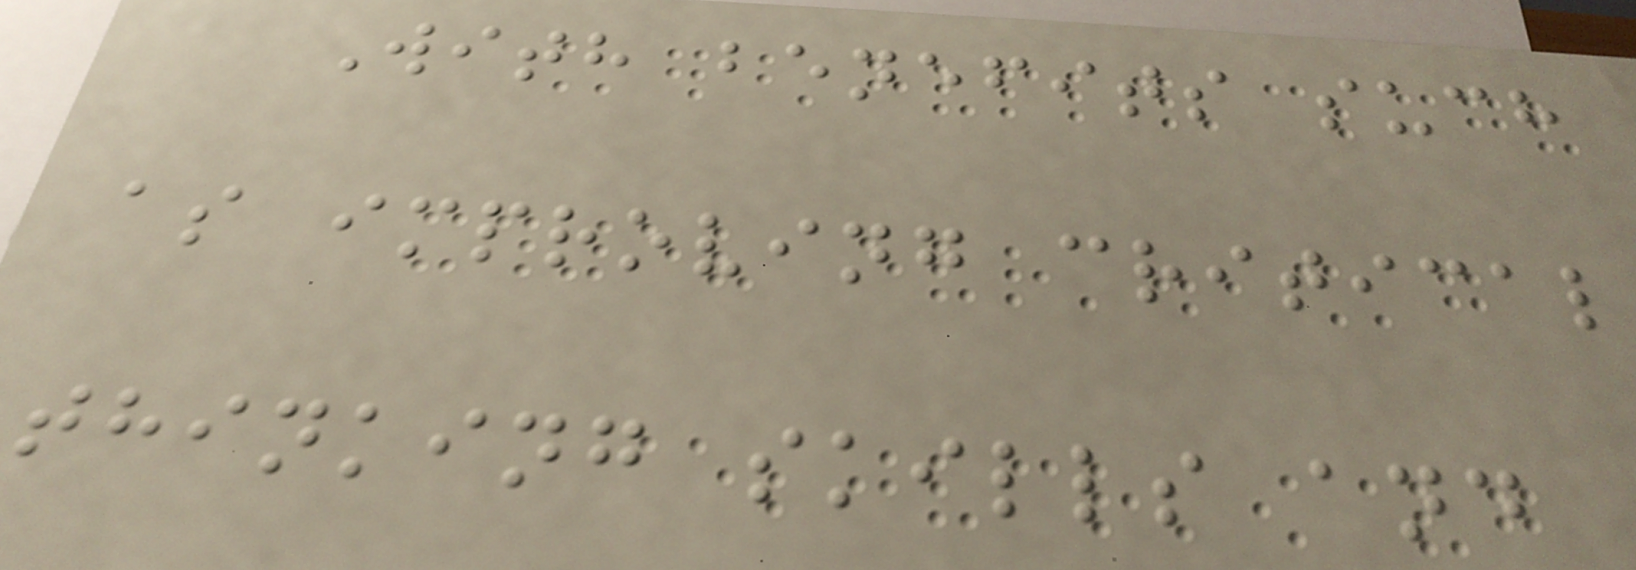With benefits such
as improving critical
thinking skills and
